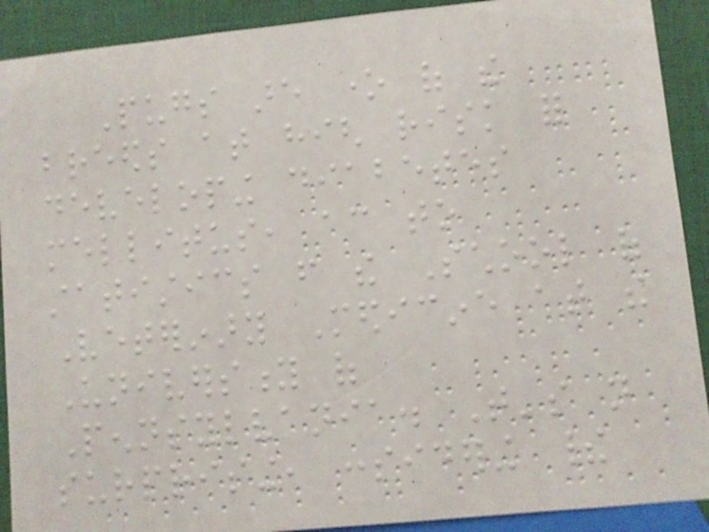Pugs are one of the
breeds at high risk for
developing diabetes
mellitus, according to
statistics from the School of
Veterinary Medicine at the
University of
Pennsylvania. That's not
surprising, considering their
